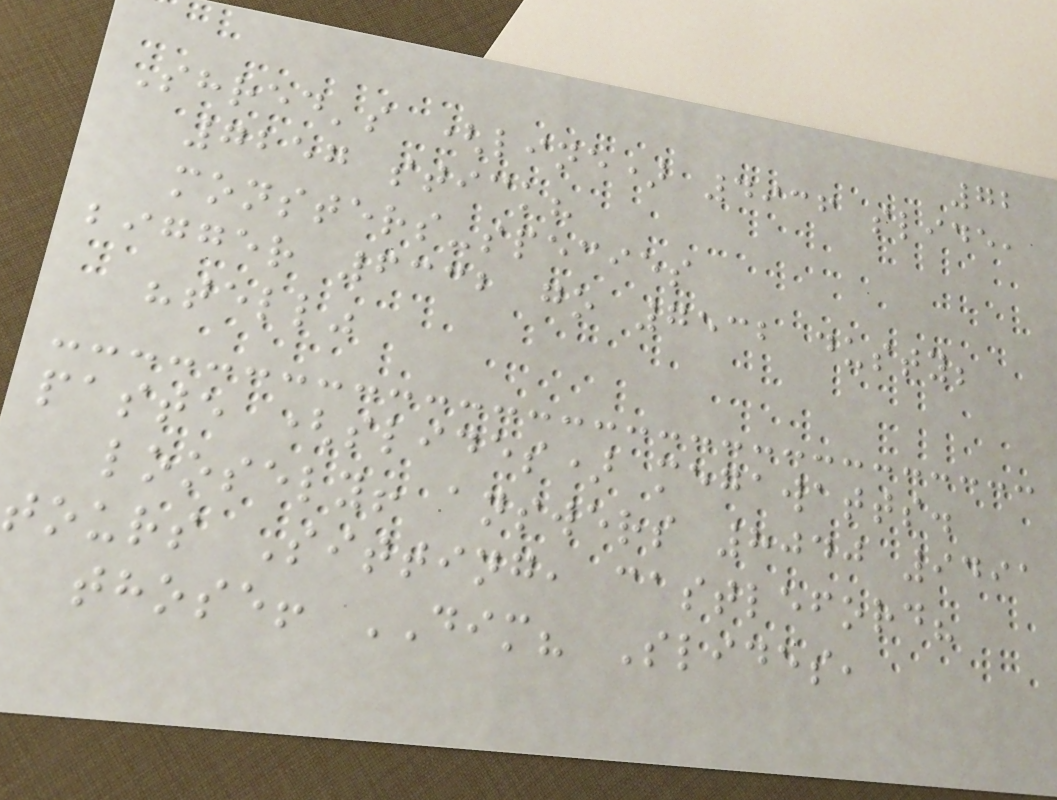72
Shred's (line) 4936 slide,
7257 stick?
monsters-species
bigger 6332 go 7532 dusty;
"tell"
paste (slides) megawatts.
loosely! answers 8040 9491
tours Sitting, castleford?
those! DIM? Slides,
